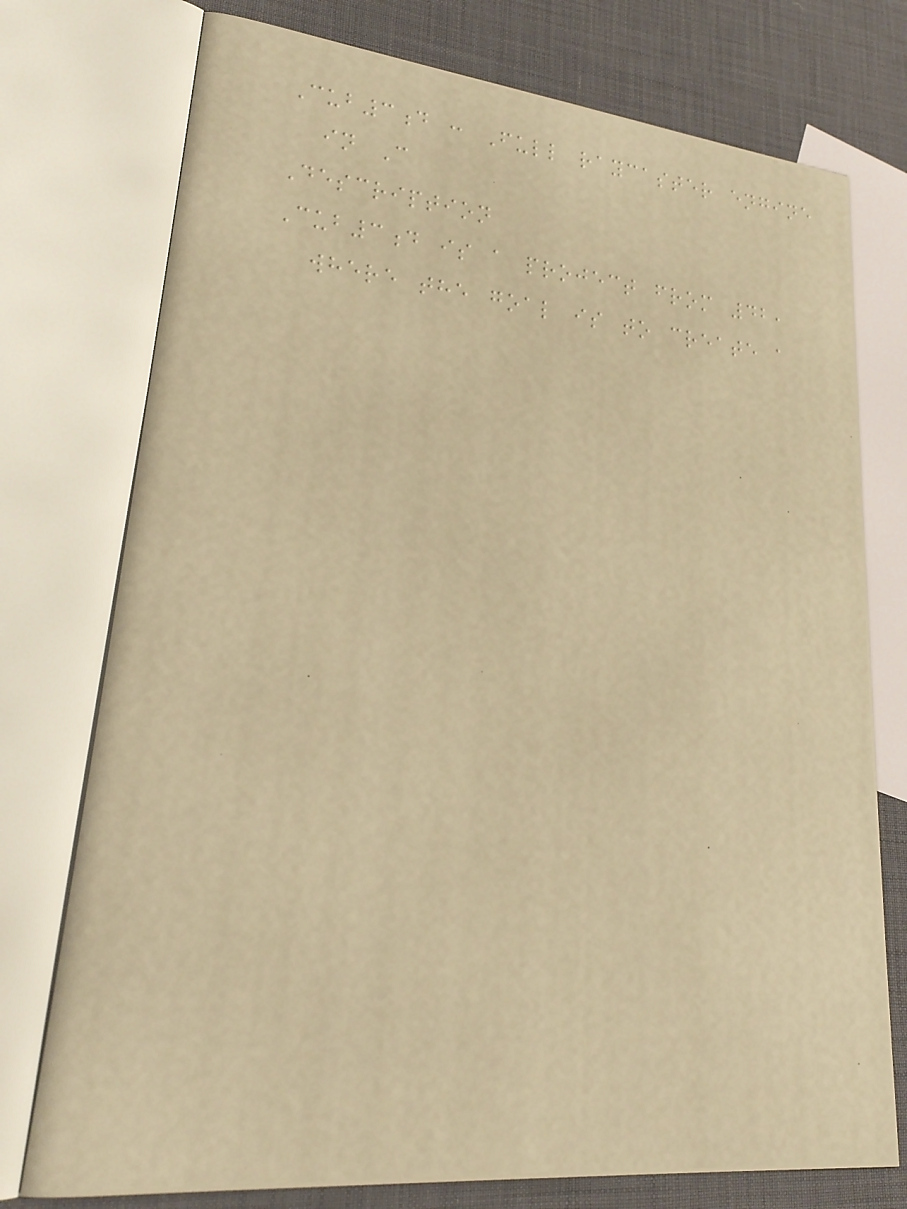Cub3d : Full raycaster engine
in C
Description
Cub3d is a project from 42,
where the goal is to create a
